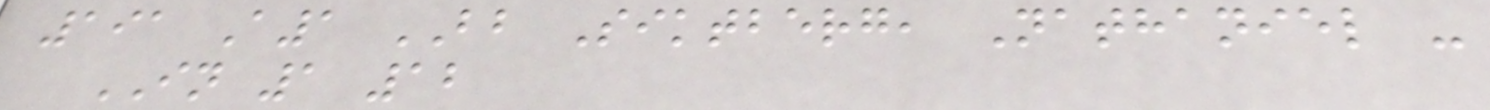191 A1 BB Siktberg, Nathaniel -
IN 1 12
